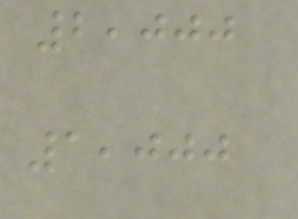2,000
1,000
